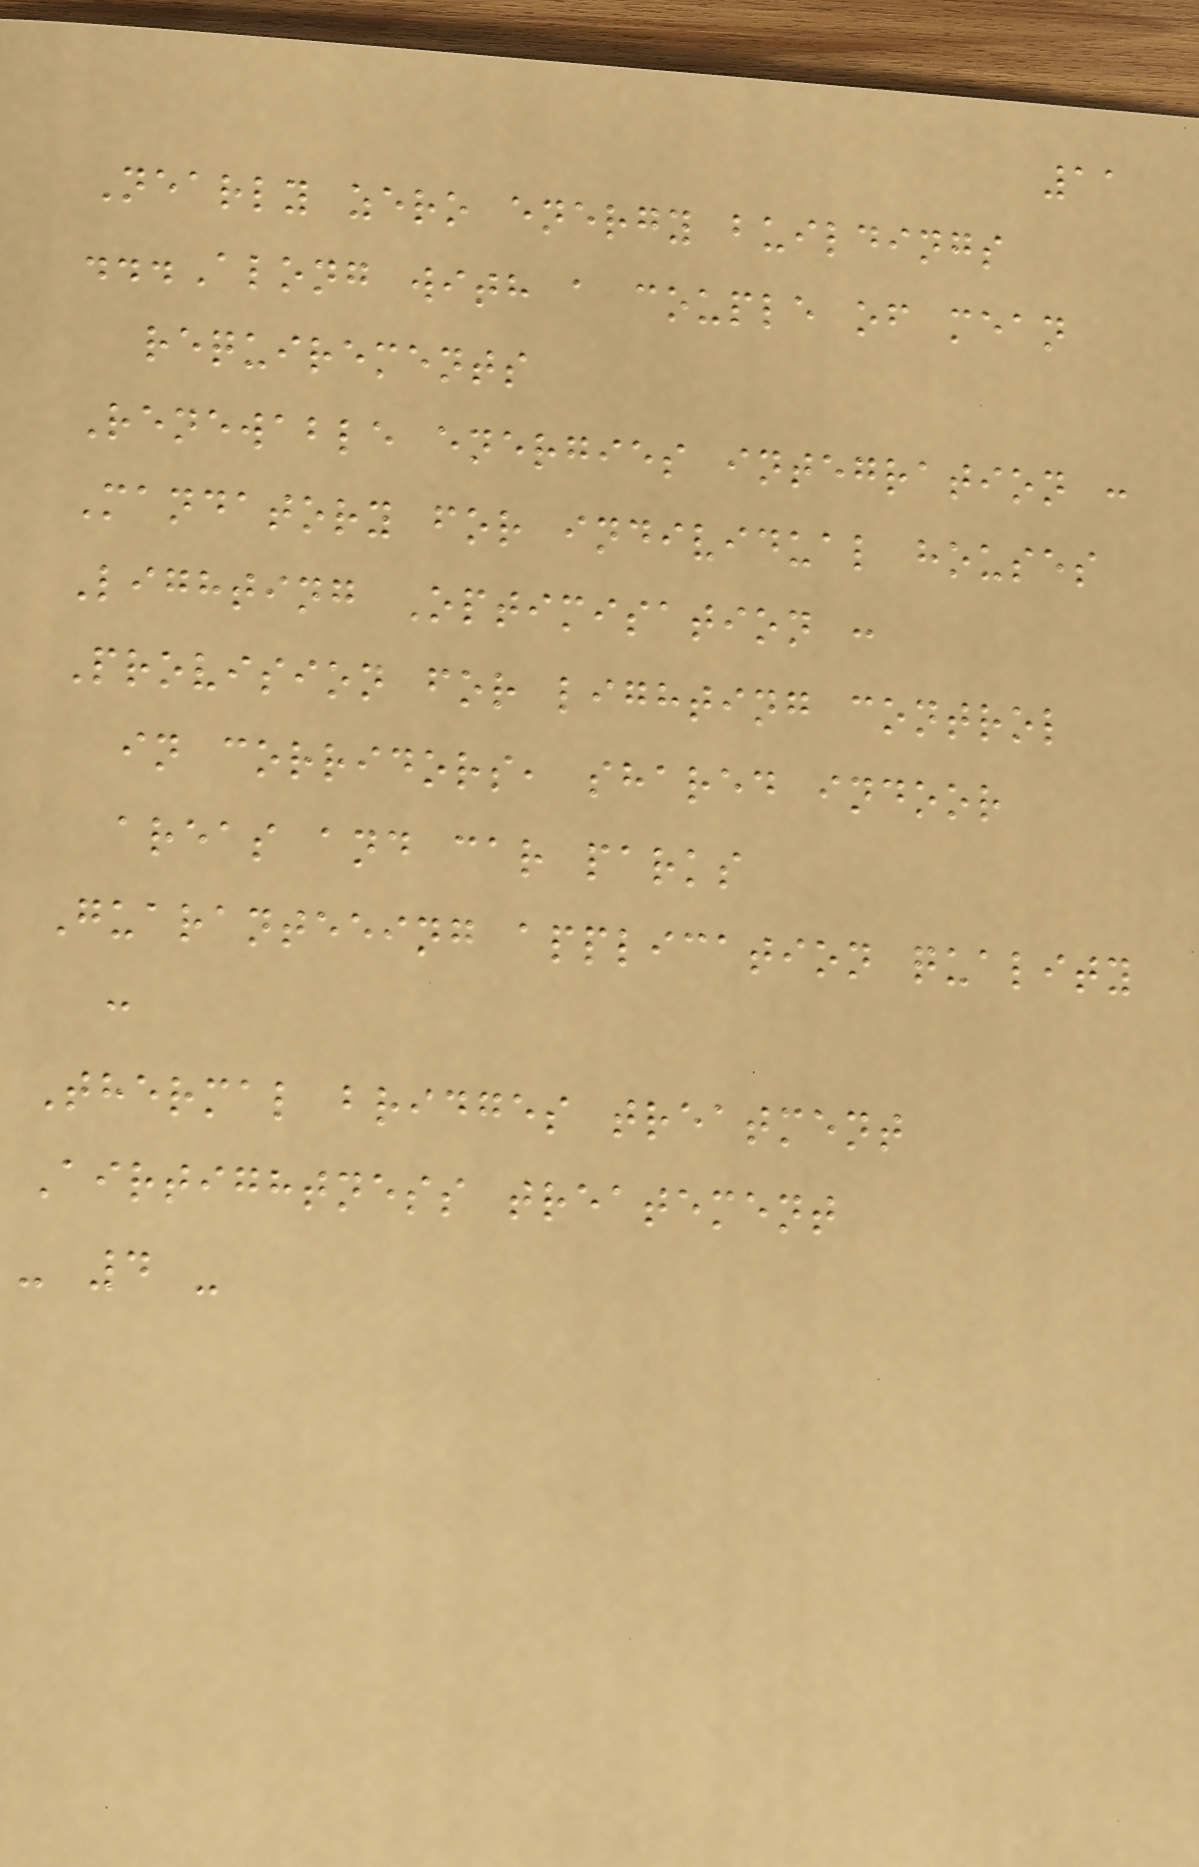11
Nearly zero energy buildings
...Along with a couple of mean
requirements
Renewable energies integration :
Mandatory for individual houses
Lighting Optimisation :
Provision for lighting control
in corridors, shared indoor
areas and car parks
Guaranteeing application quality
:
Thermal bridges treatment
Airtightness treatement
- 4 -
